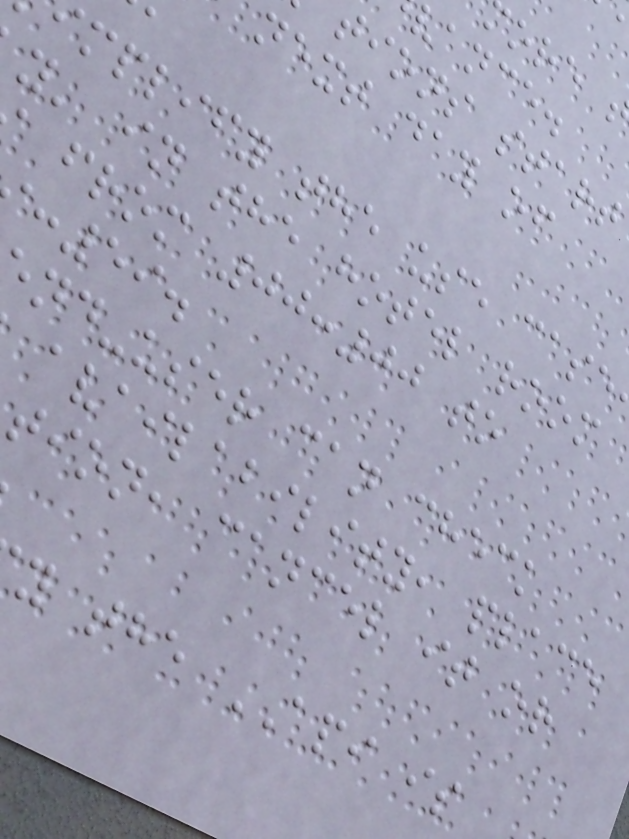vance.
tions start
next day of
mplify the use case
y' in the hotel room
from 00:00 to
:59.
nd-user can check
availability, place
tion, cancel it or
y the API is
